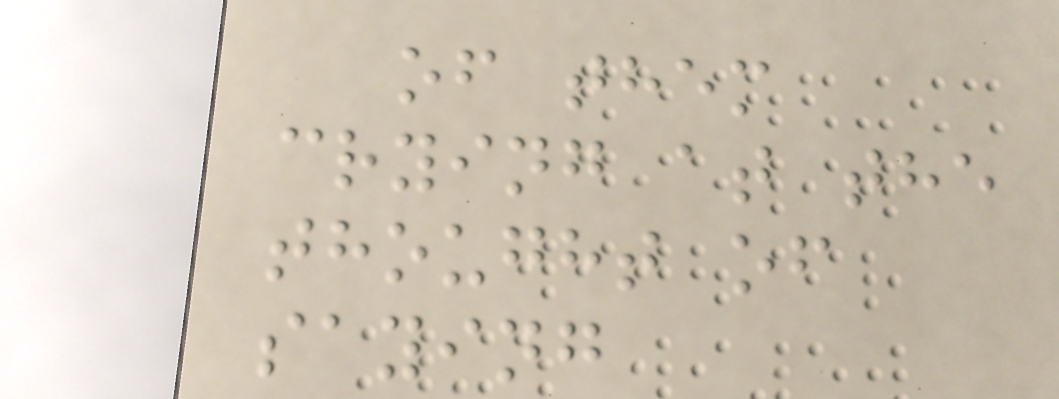of them
crying at the
thought of
saying
